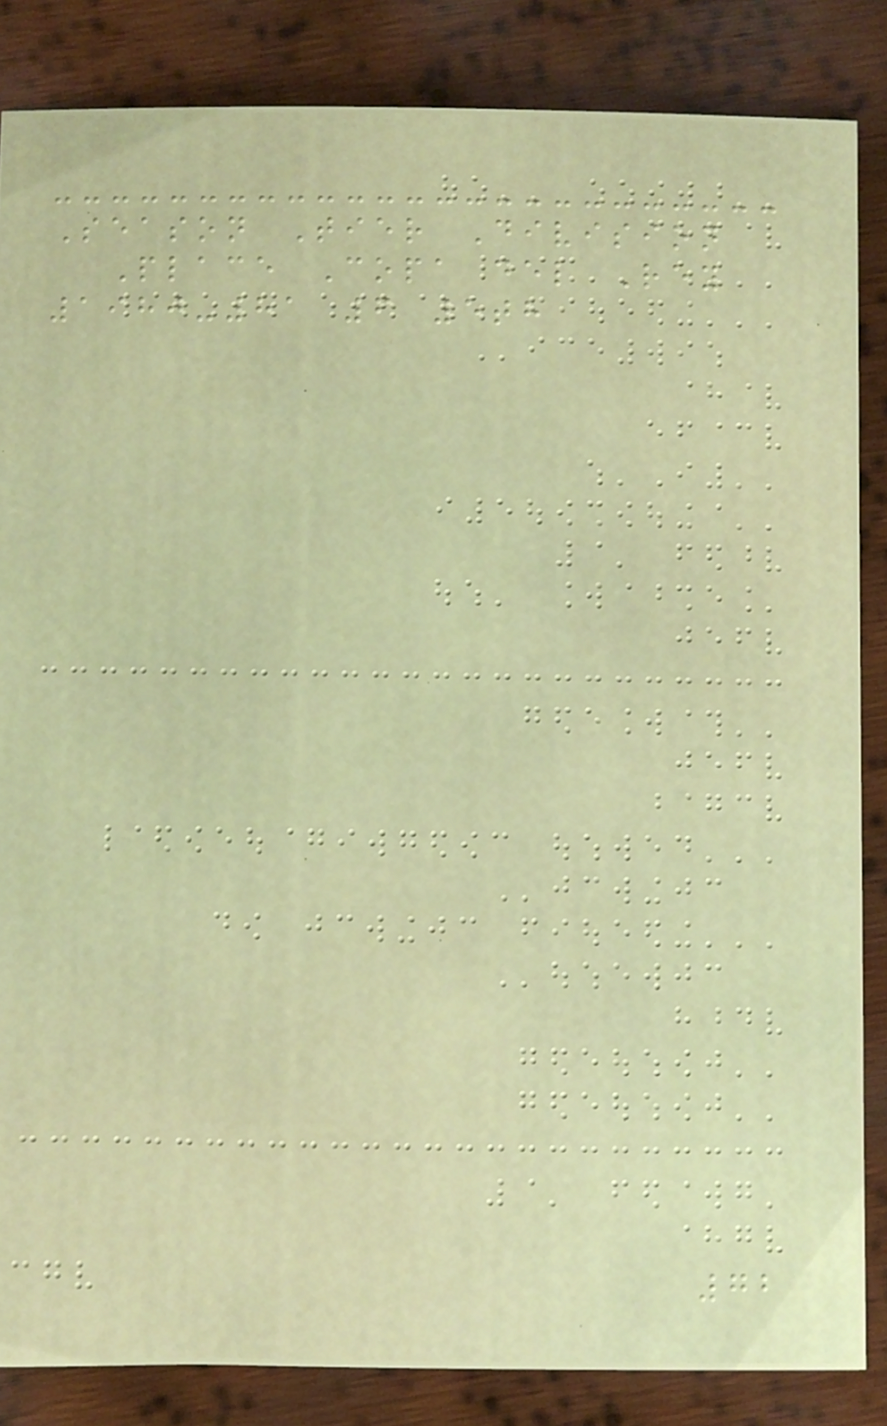Season Tier Division
Place Copa del Rey
1980-81 6 5th
72
